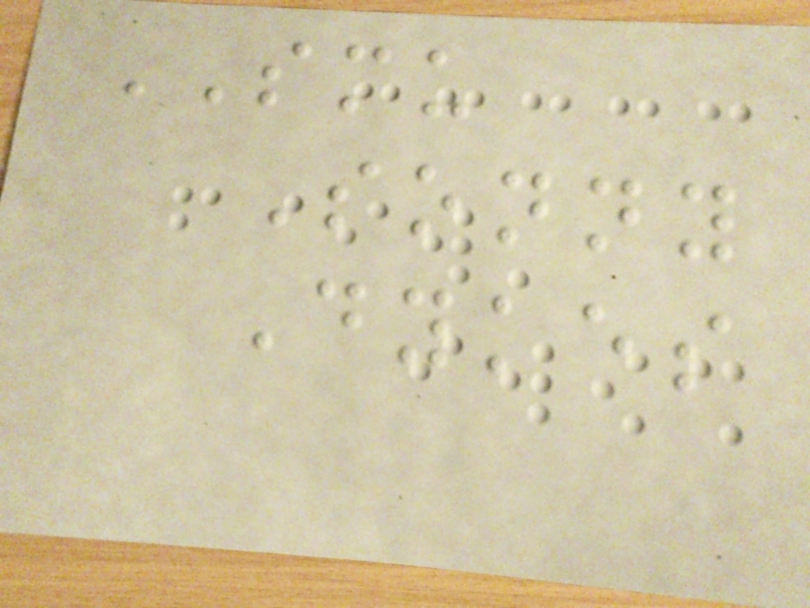SMU
Sonny
Dykes
